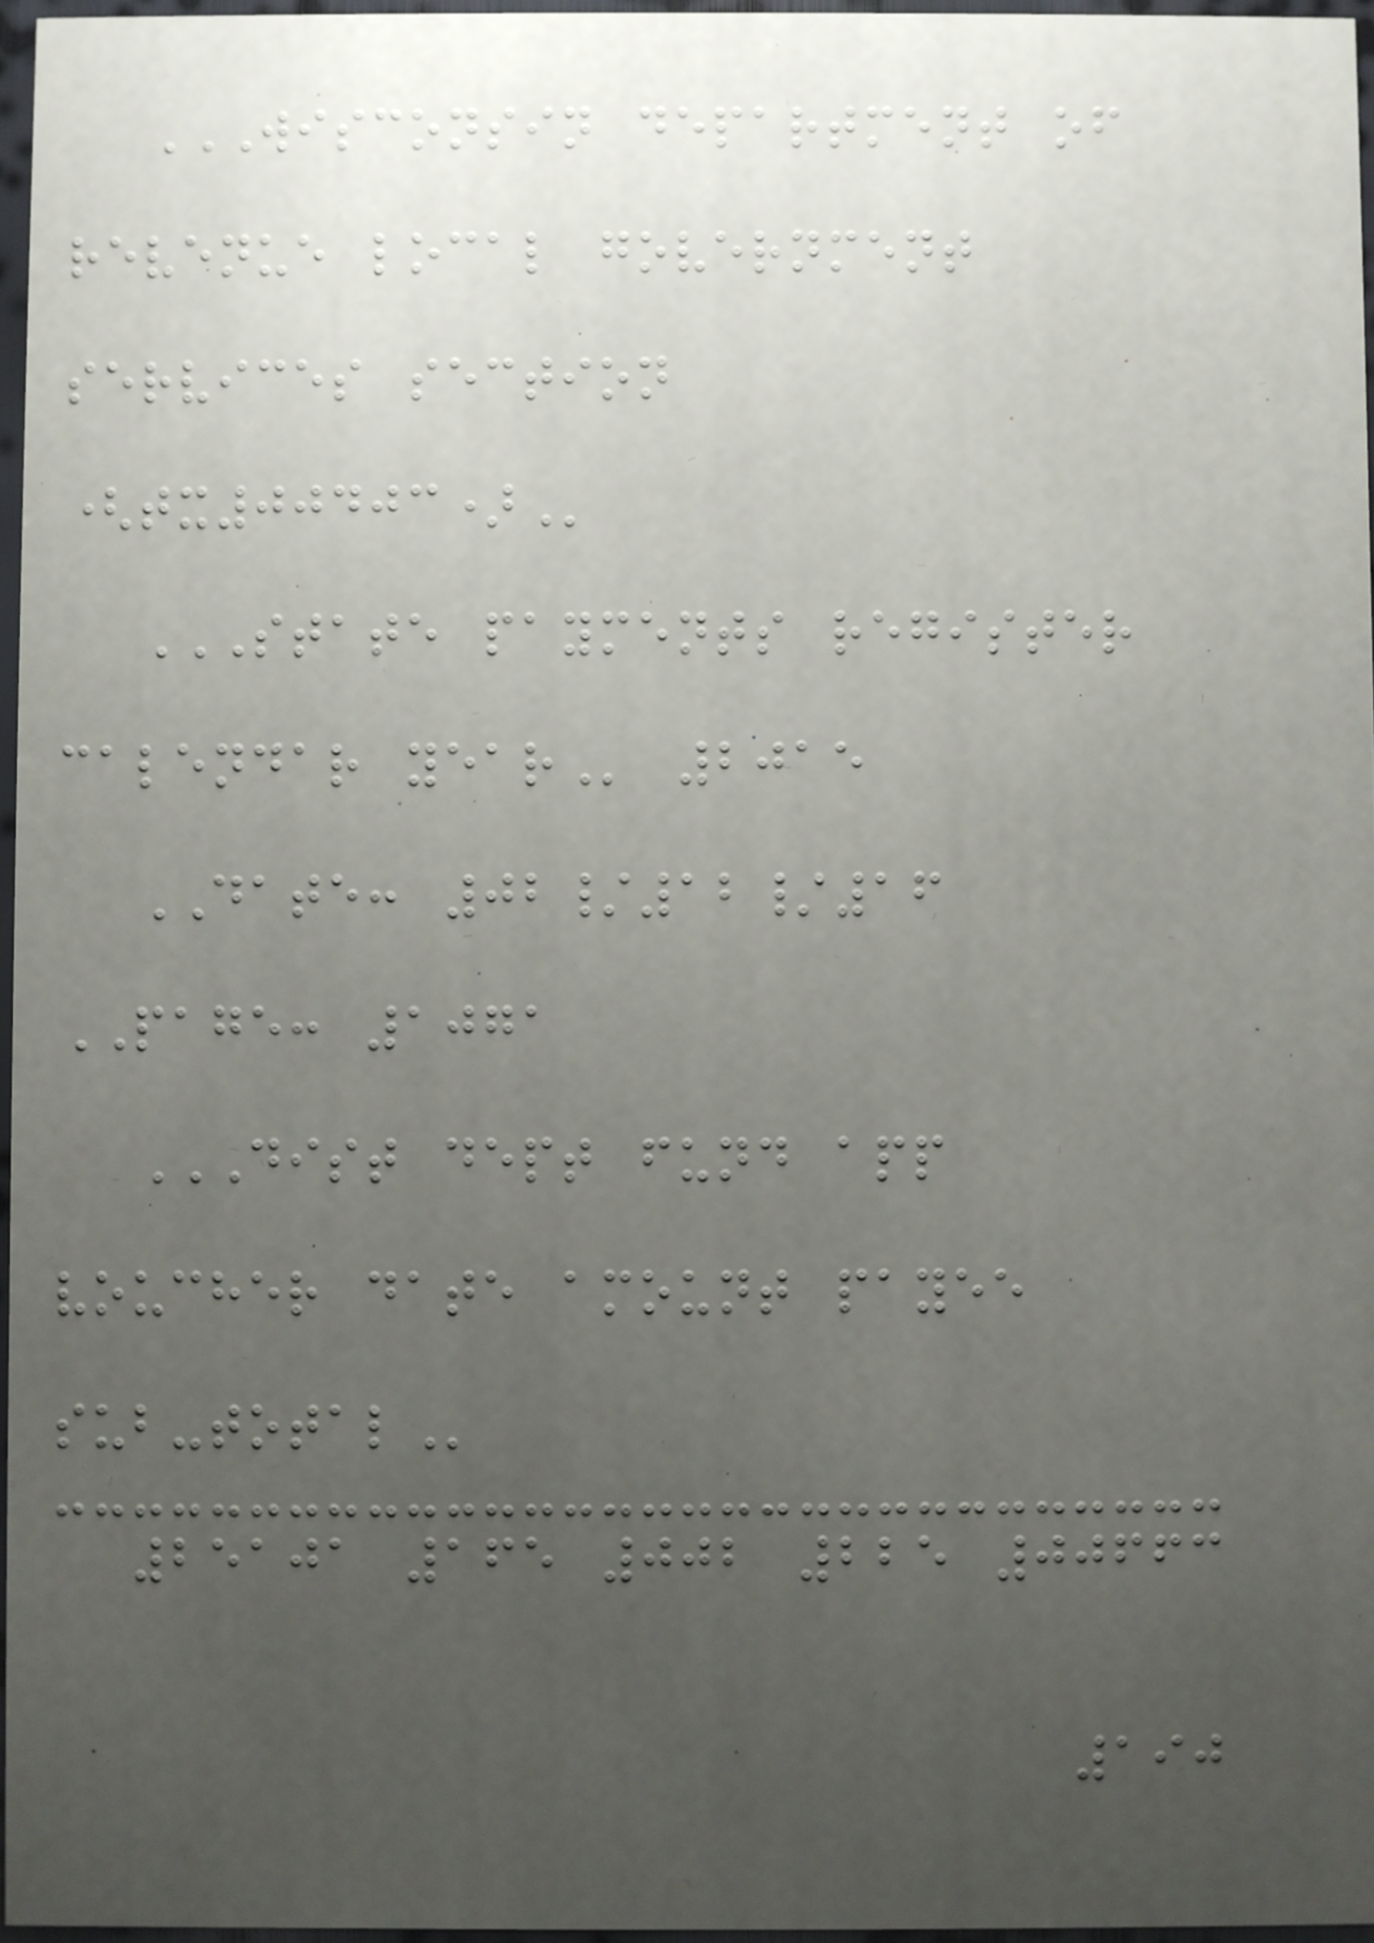WISCONSIN DEPARTMENT OF
REVENUE LOCAL GOVERNMENT
SERVICES SECTION
(TX00403)
STATE PAYMENTS REGISTER
CALENDAR YEAR 2015
DATE: 02/12/16
PAGE: 1071
DIST DEPT FUND APP
VOUCHER DATE AMOUNT PAYEE
SUB-TOTAL
25101 165 002 225 00663
190
